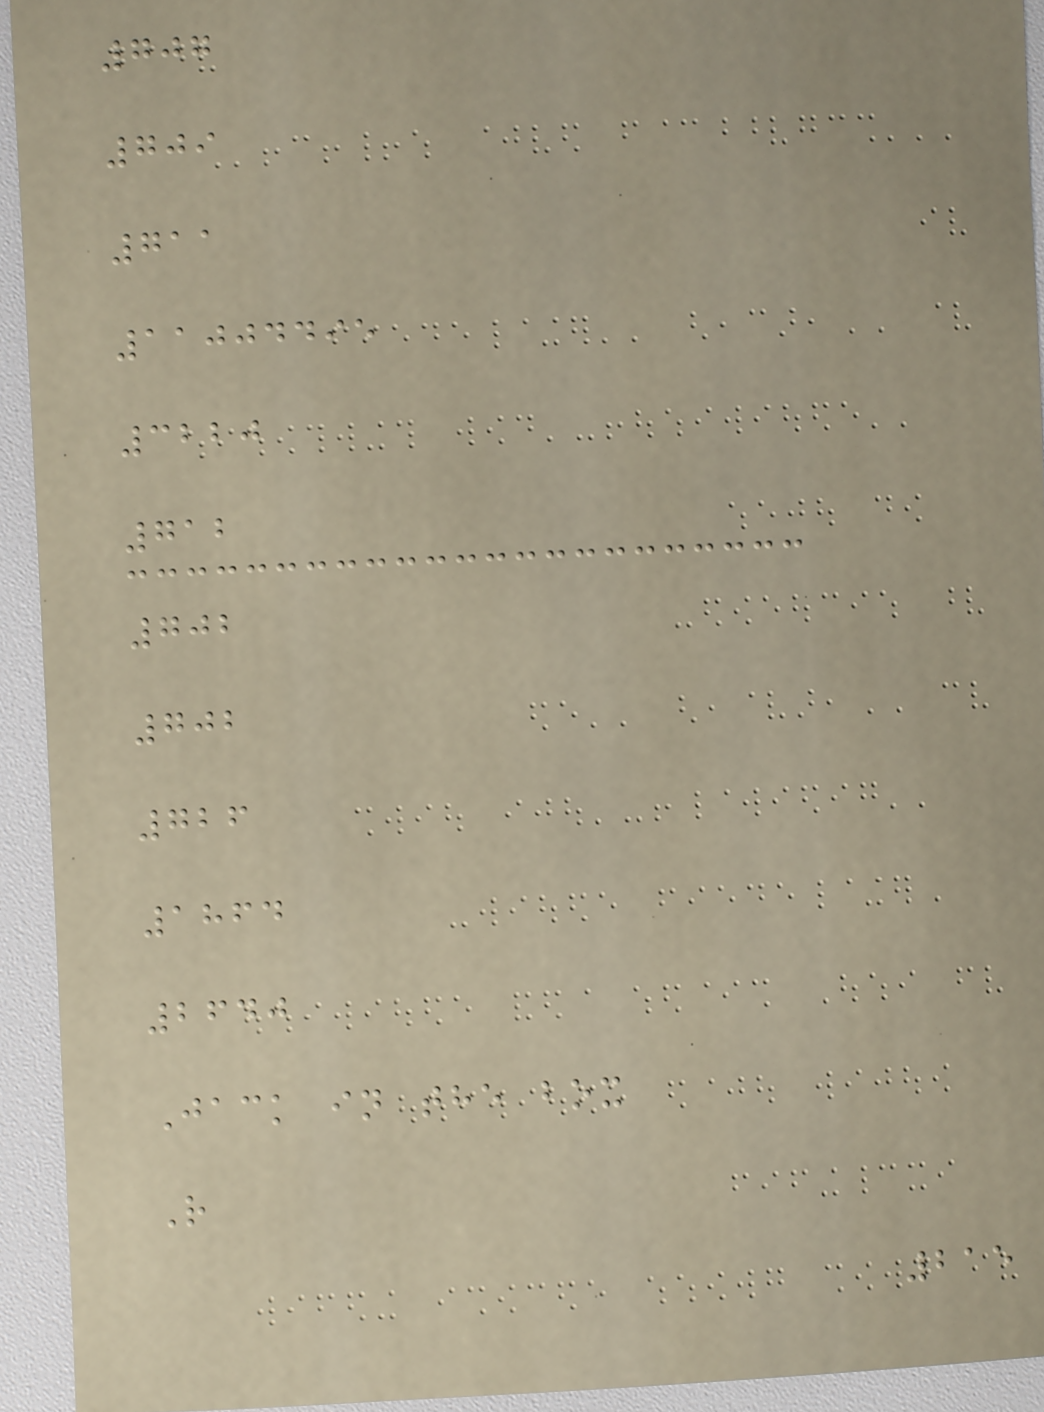707
709
711
11004495
3220
712
702
702
726
1864
2640
Jack in the box
R
215
